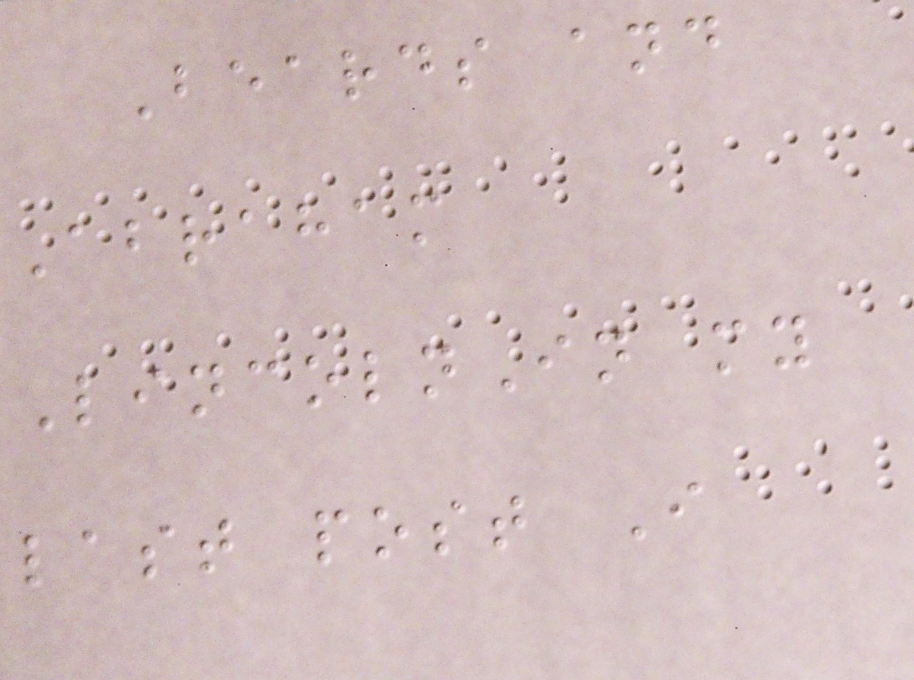Beards and
Abraham
LincolnIn my
last post I
